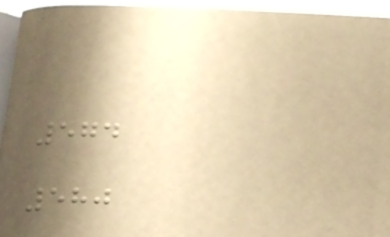574
580
